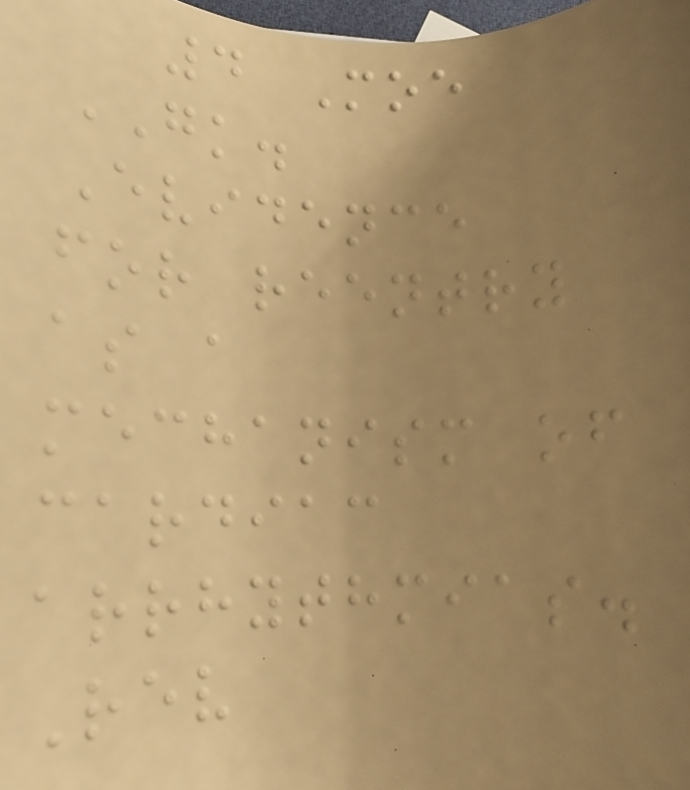4 Moe
GK.
Evidence
for reentry
as a
mechanism of
cardiac
arrhythmias.
Rev
